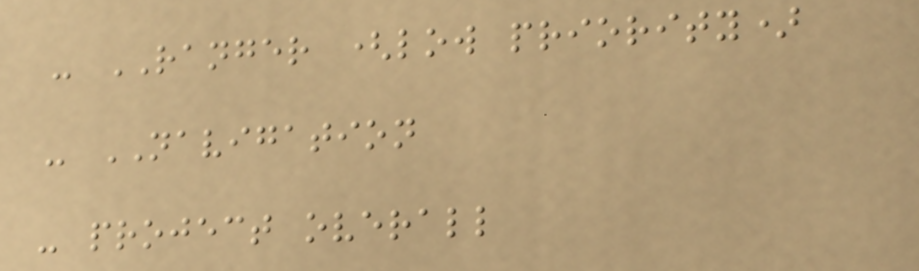- RANGER (low priority)
- NAVIGATION
- project overall
